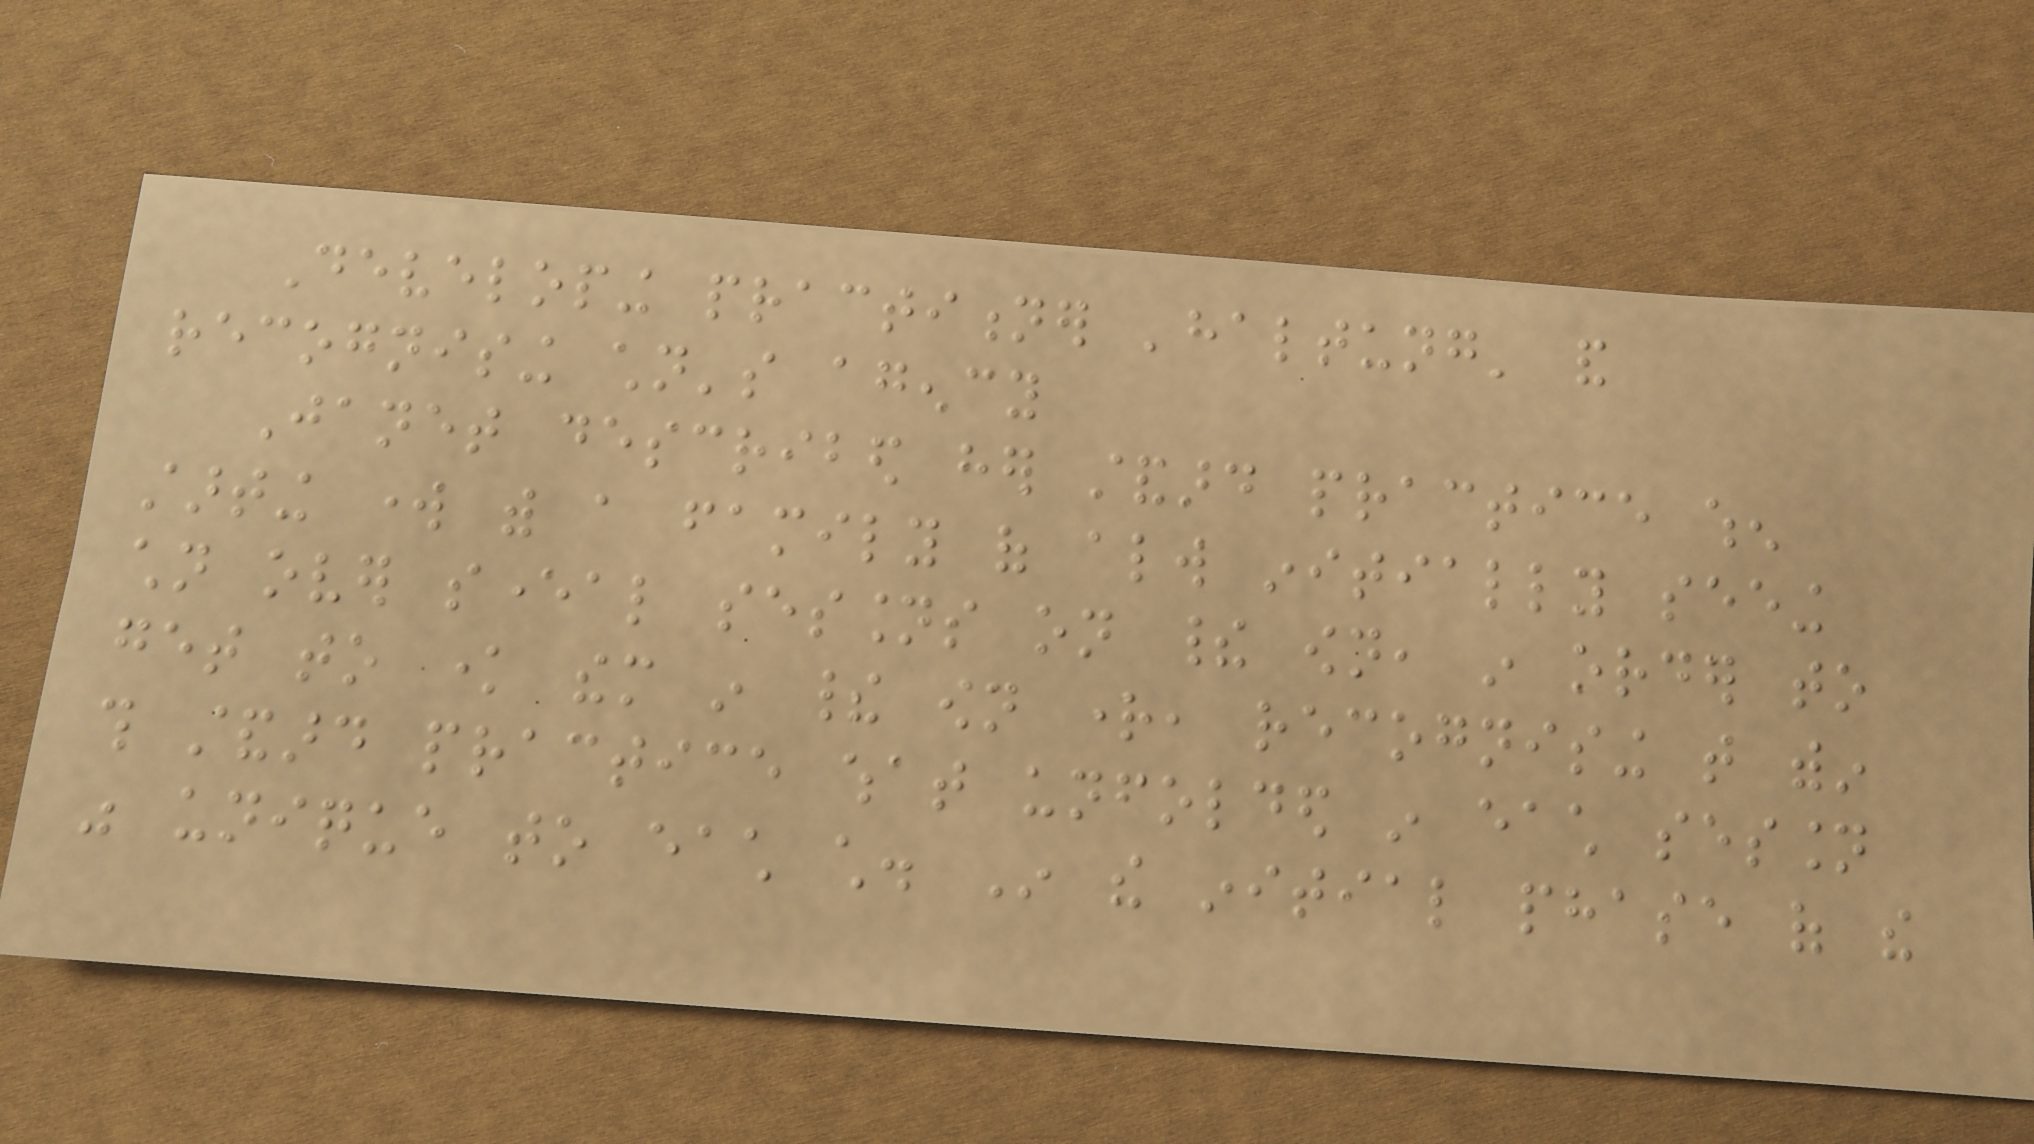Developing practitioner 'haltung' and
recognising children's agency
Janet described her standard practice when
starting work with a family of always initially seeing
children over several sessions on their own, in order to
get to know them in their own right, recognising that within
this standard practice what unfolded in each session
was unique to each child. In the initial phase of the
